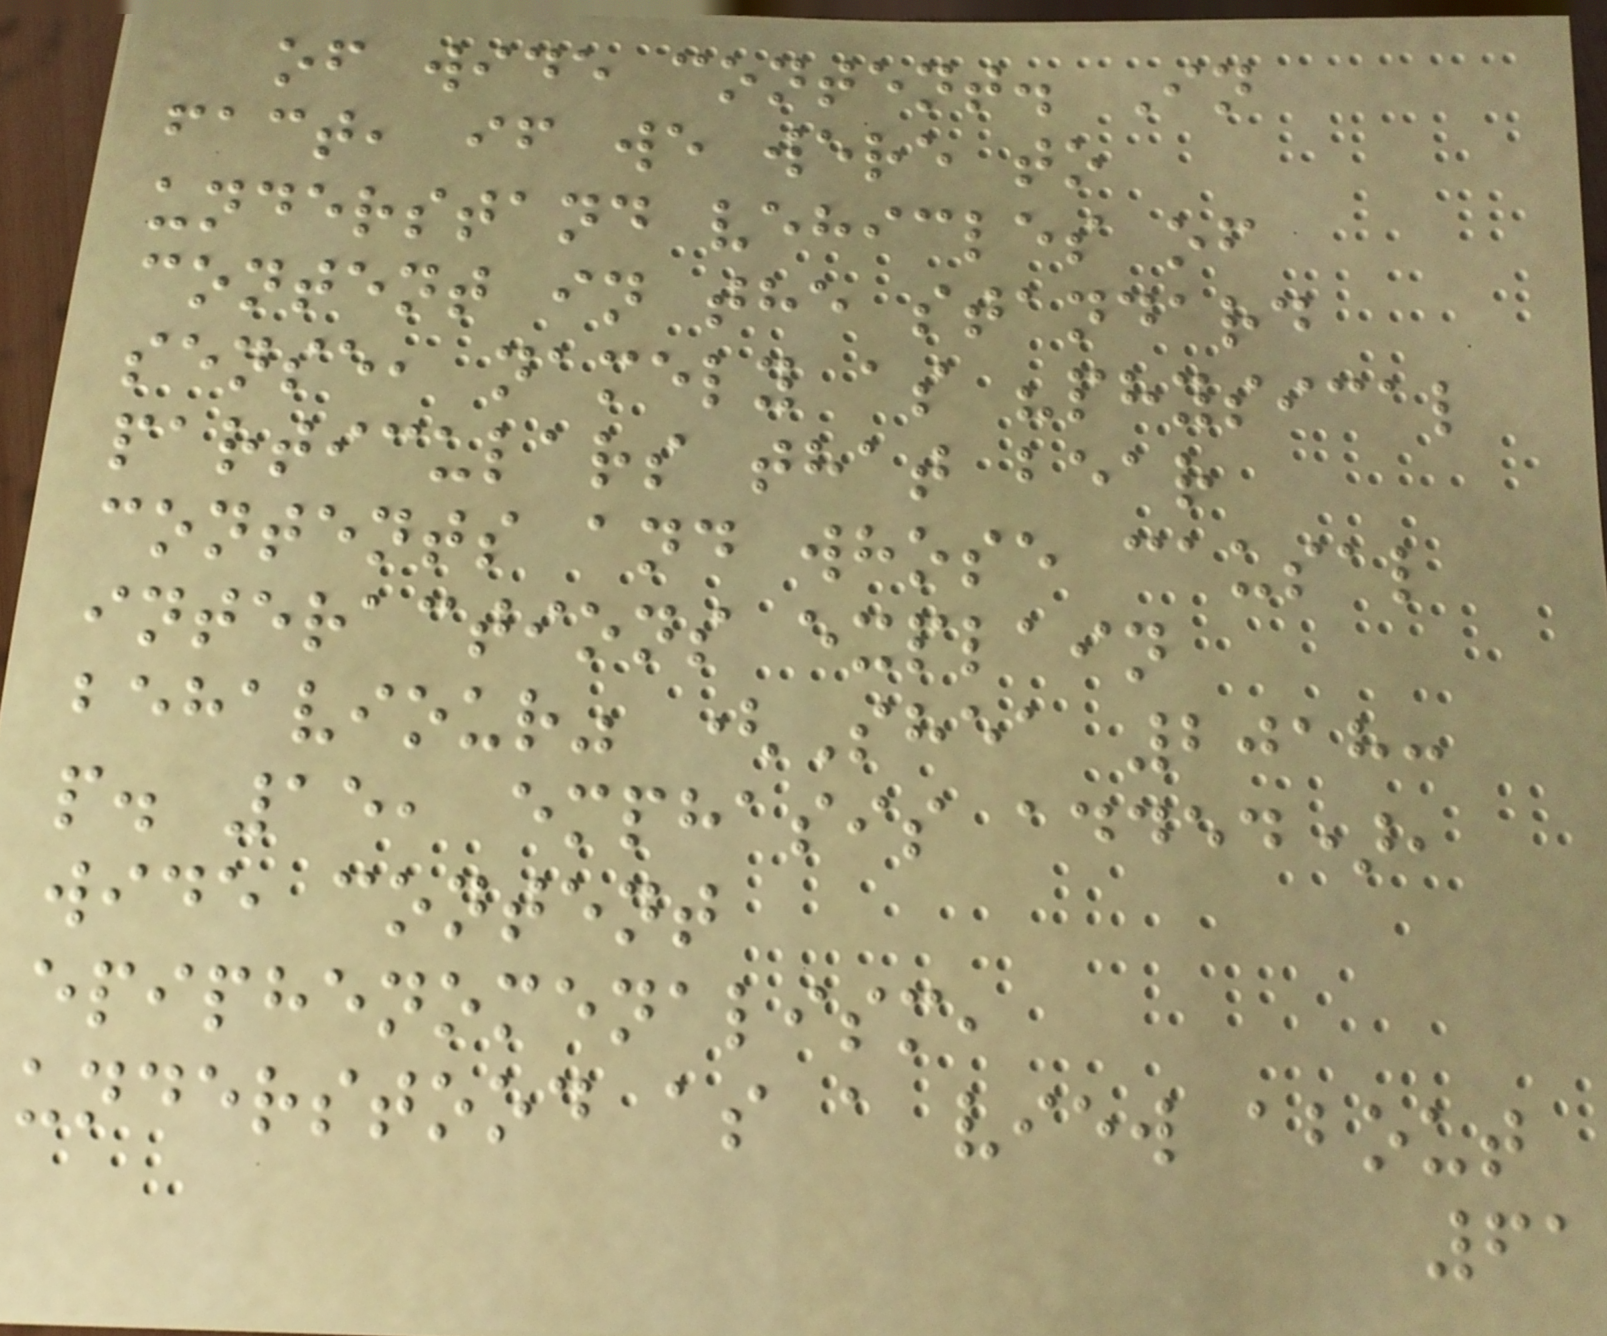of wide content. In
fact, if we were to
understand vehicles of
content in the standard
sense, namely as "physical
particulars that bear
contents and whose causal
interactions explain
behaviour" (Shea 2018:
p. 15, emphasis added),
wide content
epiphenomenalism,
understood as a view about
61
